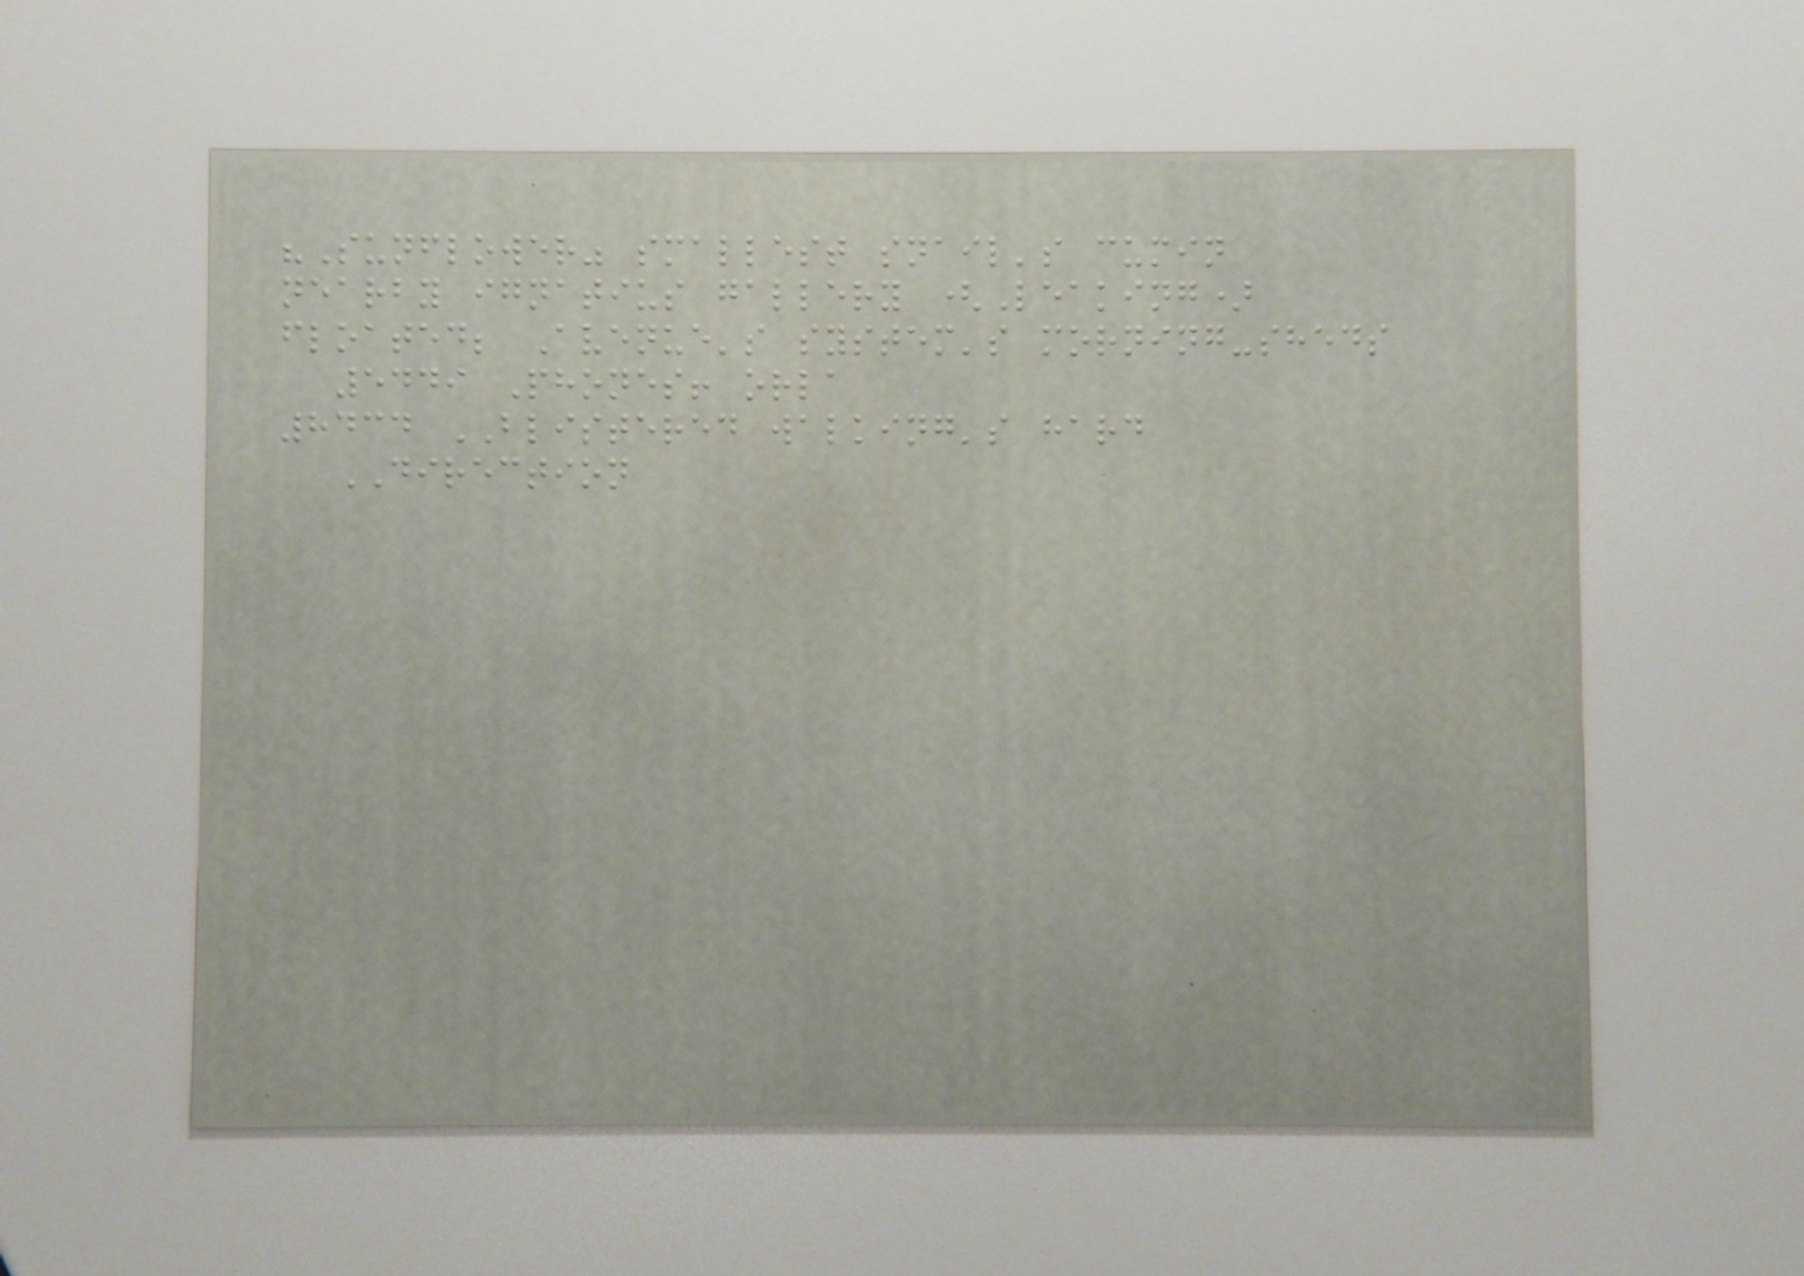"Sunflower" smallest snail's cumin
nearby ignatius gallery (Leaking)
floated; Avenue's system's morning-sheds
5449 Phones! orla
8434 BLISTERED walking's hard
DIRECTION
